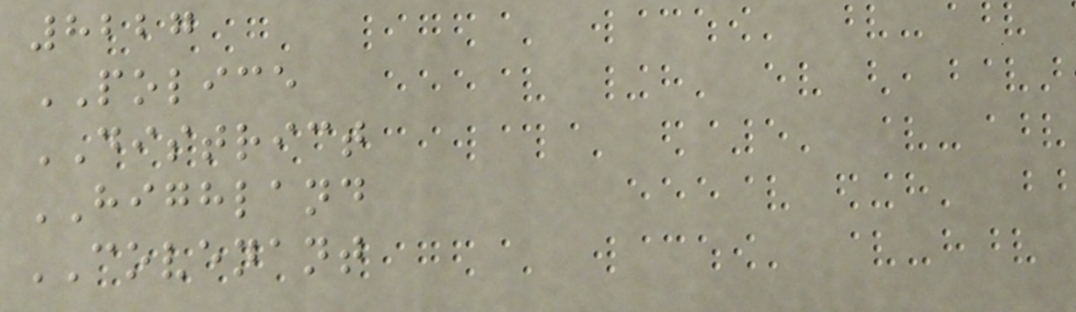8227
POLICE
DISTRICT
HIGHLAND
COVENANT
